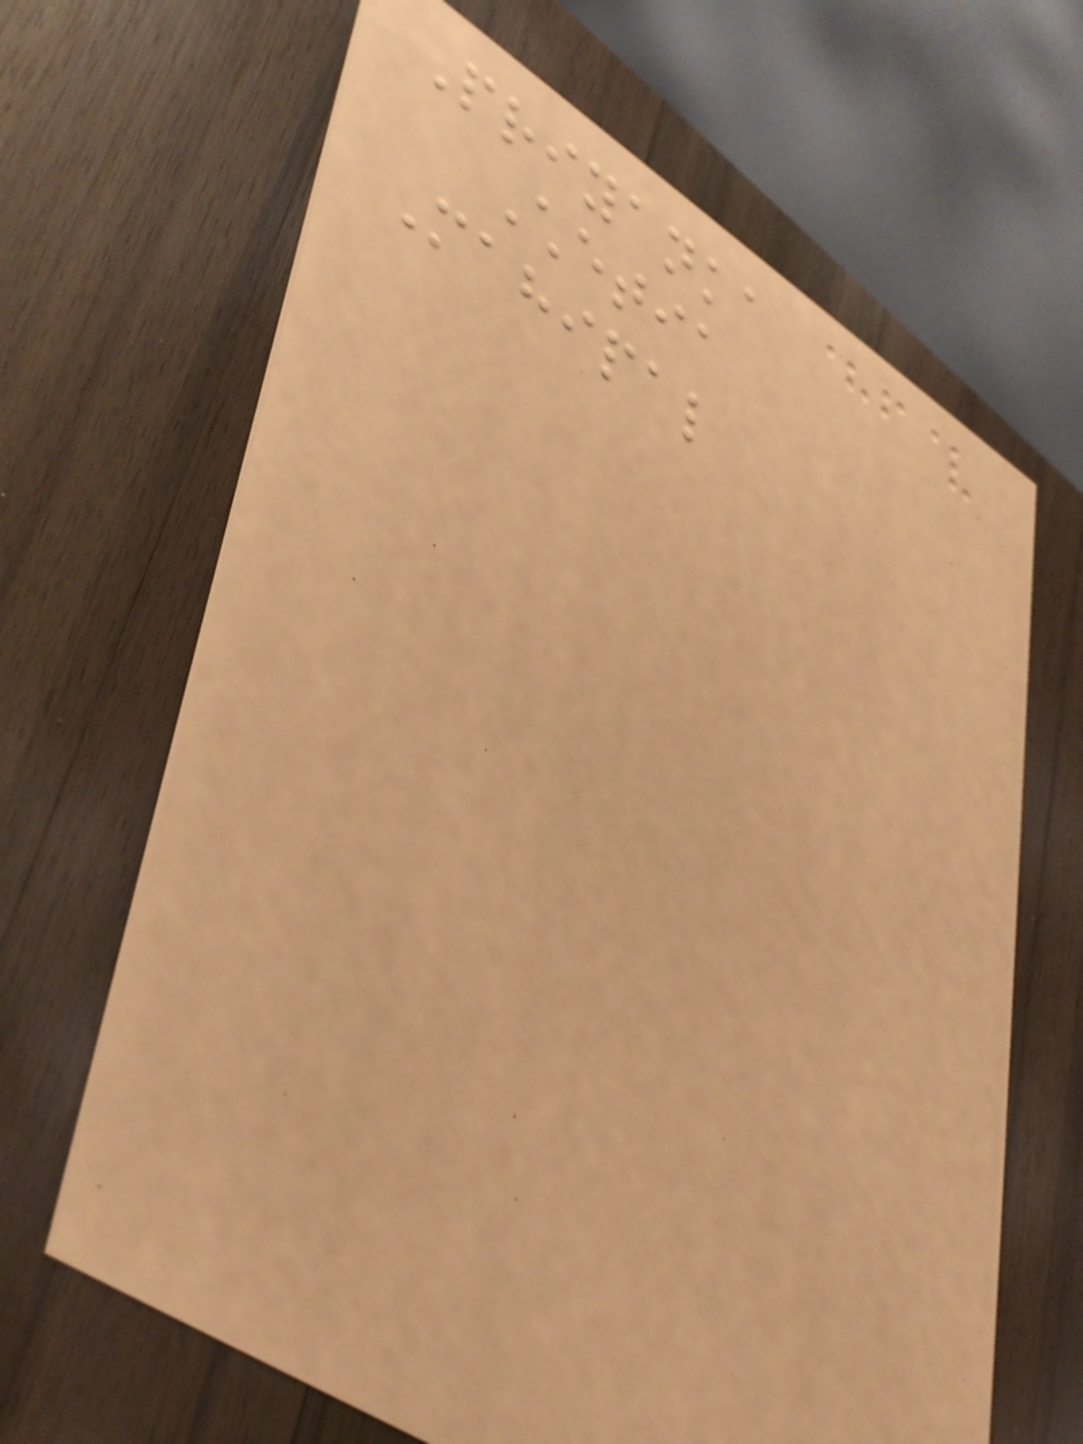Priyanka
Chetia
Mahipal
